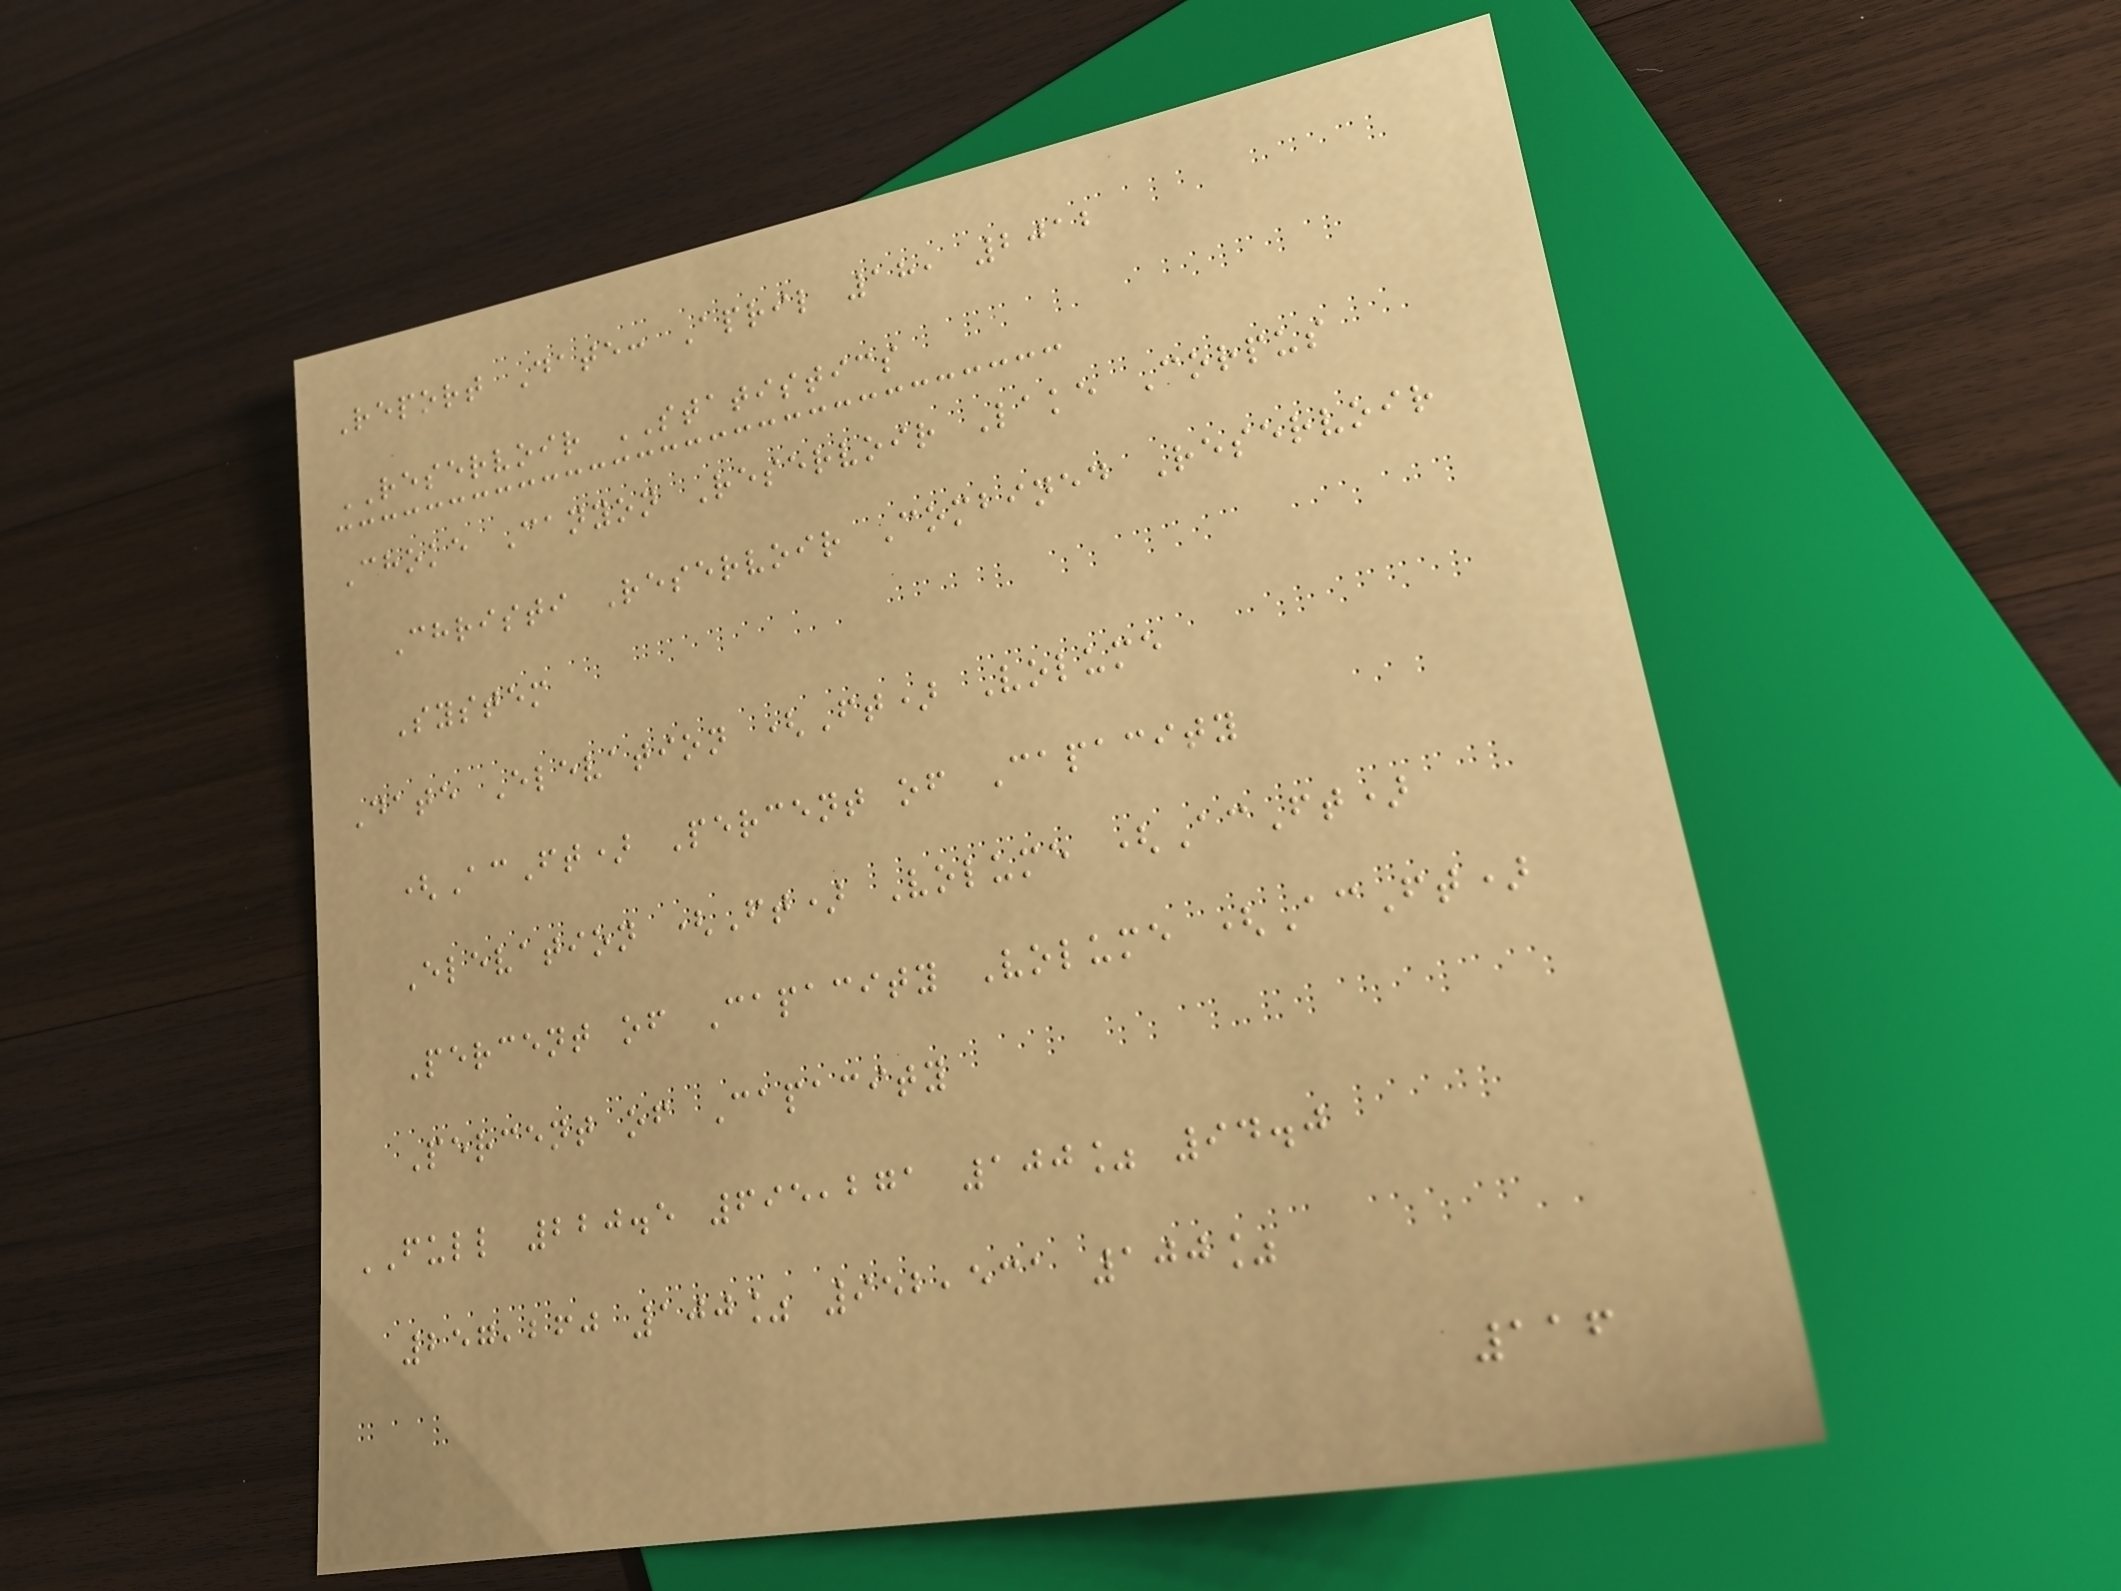Report Date: April 18, 2012
RESERVOIR STATISTICS
Choke Canyon Reservoir Lake Corpus
Christi Reservoir Combined Reservoir
System
Date Elevation (Ft) Volume
(AcFt) Percent of Capacity
Elevation (Ft) Volume (AcFt)
Percent of Capacity Volume (AcFt)
Percent of Capacity
FULL 220.5 695,271 100% 94.0
257,260 100% 952,531 100%
116
